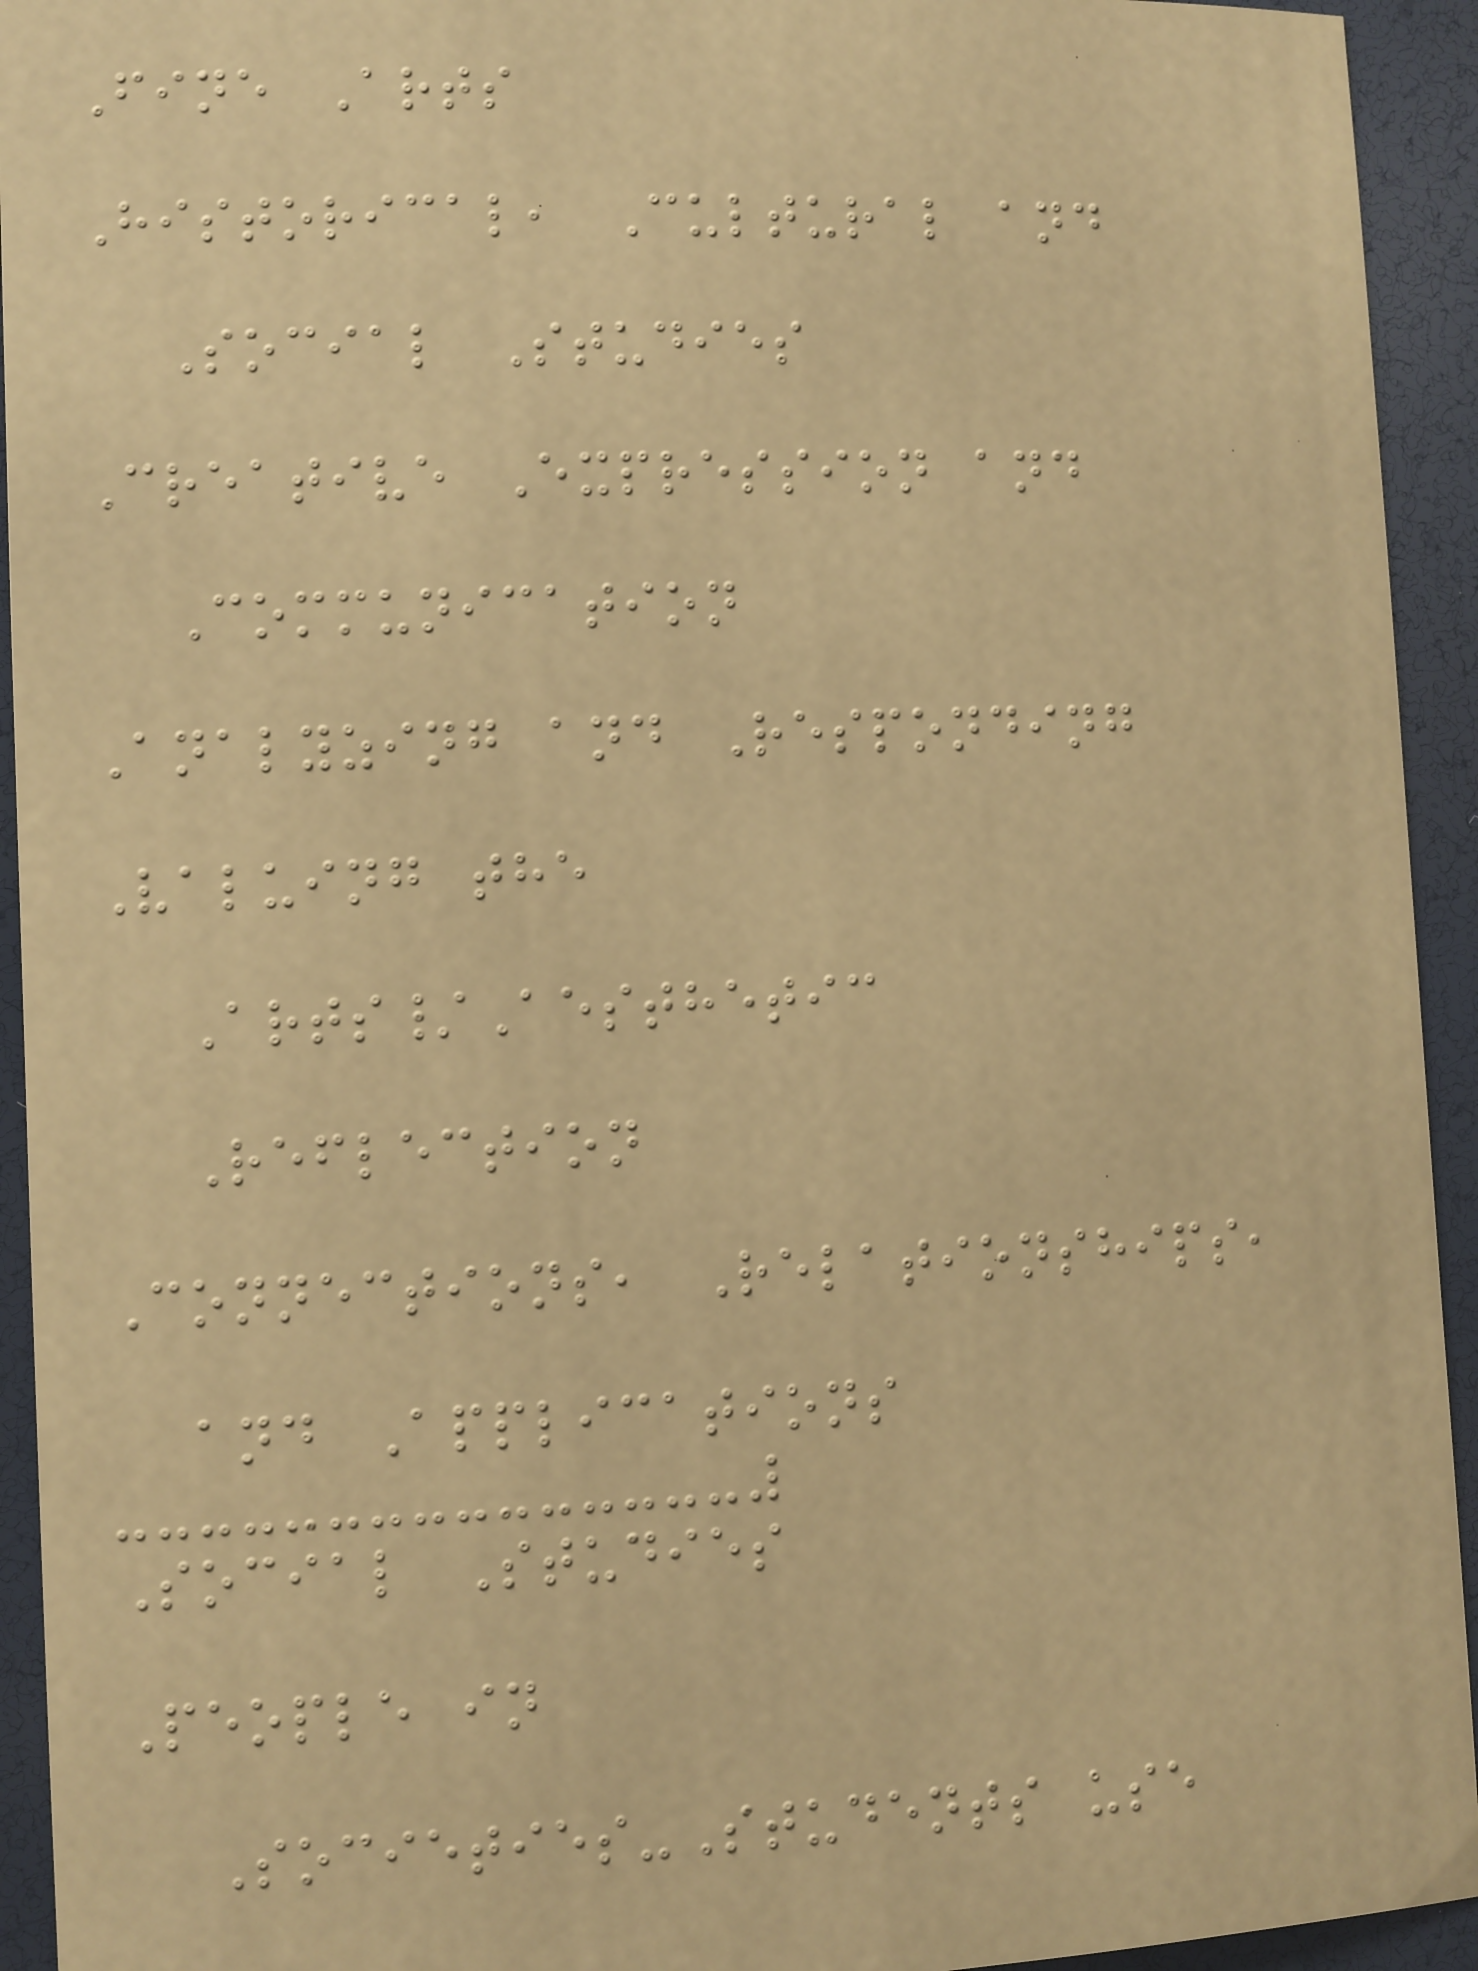Fine Arts
Historical, Cultural and
Social Studies
Creative Expression and
Communication
Analyzing and Responding
Valuing the
Arts/Aesthetic
Reflection
Connections, Relationships,
and Applications
Social Studies
People in
Societies-Students use
